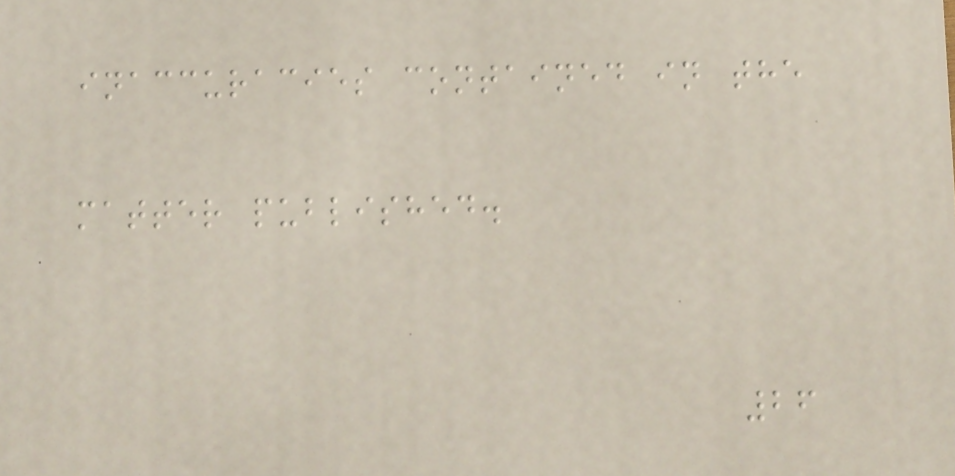inaccuracies contained in the
matter published.
26
